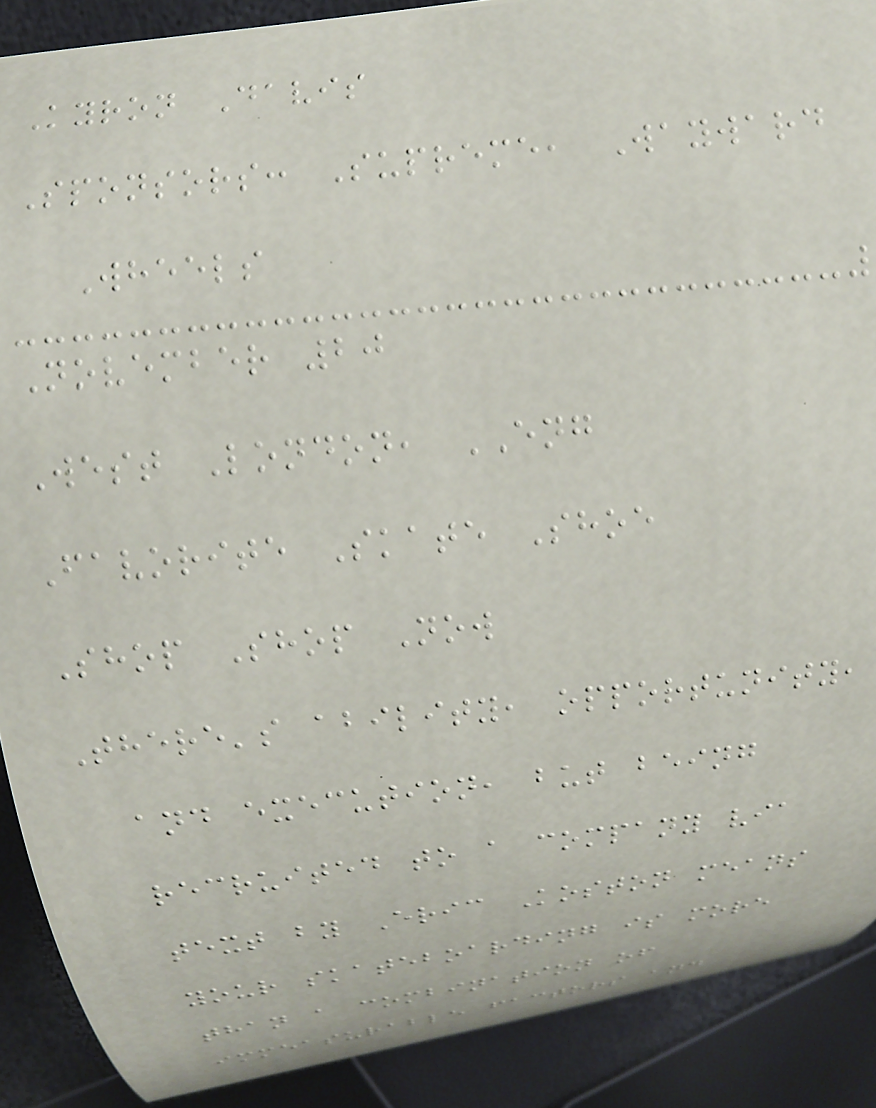Kyron Davis
Sponsors: Supreme, Wayward
Wheels
November 20
West London, ENG
Favorite Skate Shoe
Shop Shop Now
There's ability, opportunity,
and execution, but being
recruited to a company via
text by Eric Koston means
your skateboarding is more
than a combination of
immeasurable factors and
